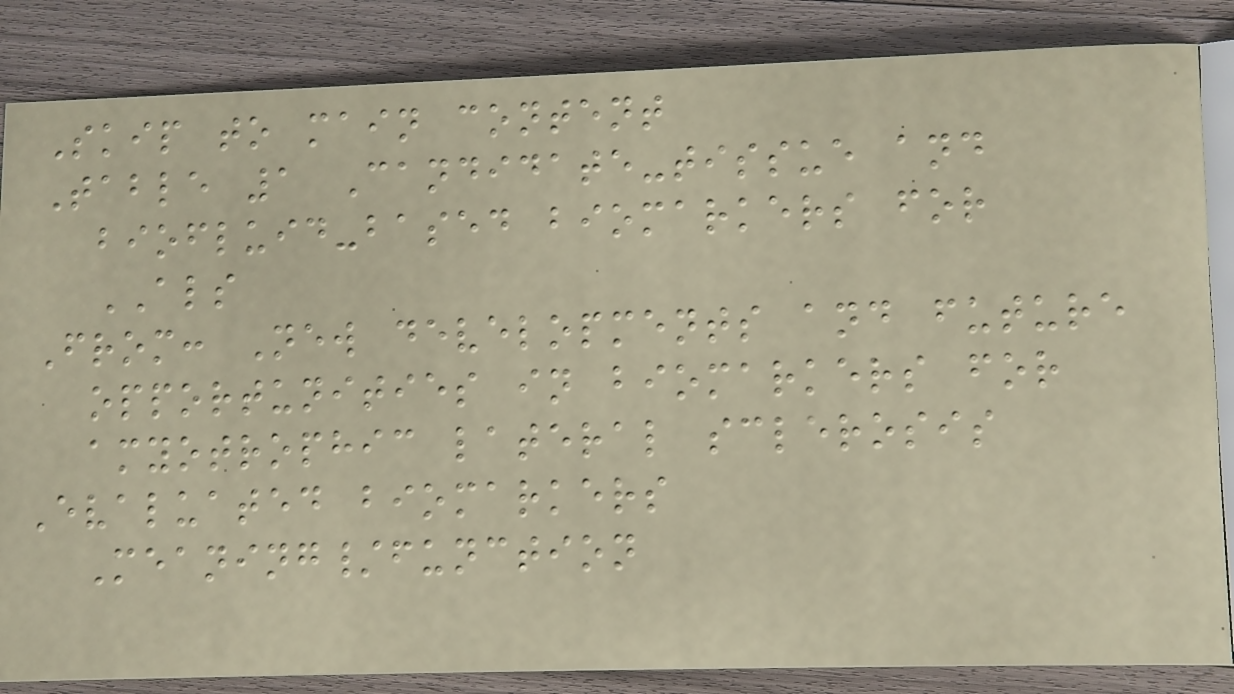Skip to main content
Table 1 Candidate-tissue and
biofluid-based biomarkers for
ALS
From: New developments and future
opportunities in biomarkers for
amyotrophic lateral sclerosis
Evaluated biomarkers
Meaning/function
